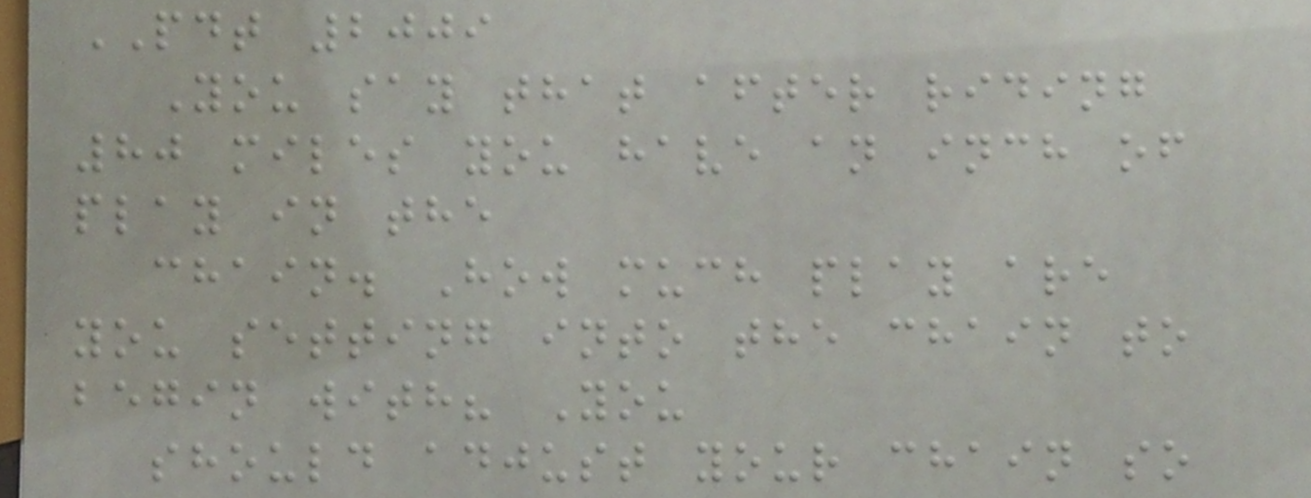PDT 2009
You say that after riding
80 miles you have an inch of
play in the
chain. How much play are
you setting into the chain to
begin with? You
should adjust your chain so
